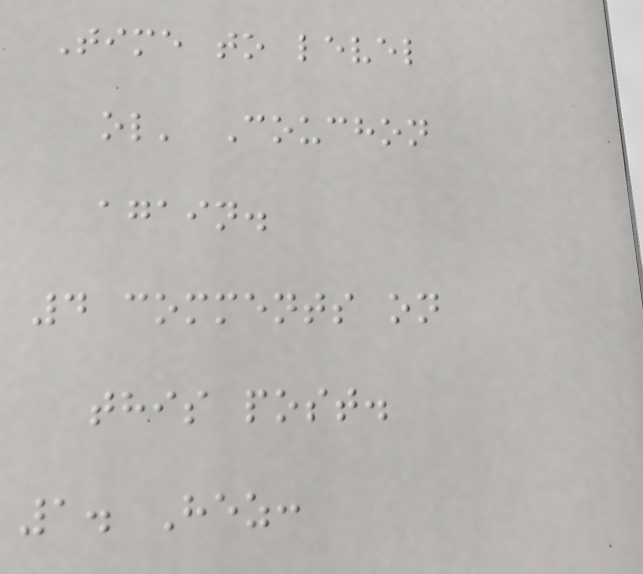Time to level
ol' Couchon
again.
4 comments on
this post.
1. Hez:
